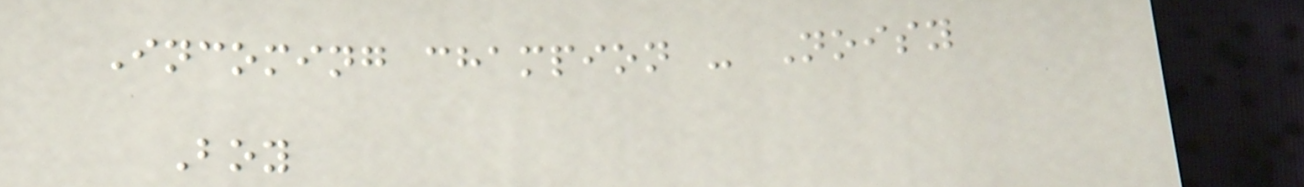Incoming champion - Noisy
Boy
